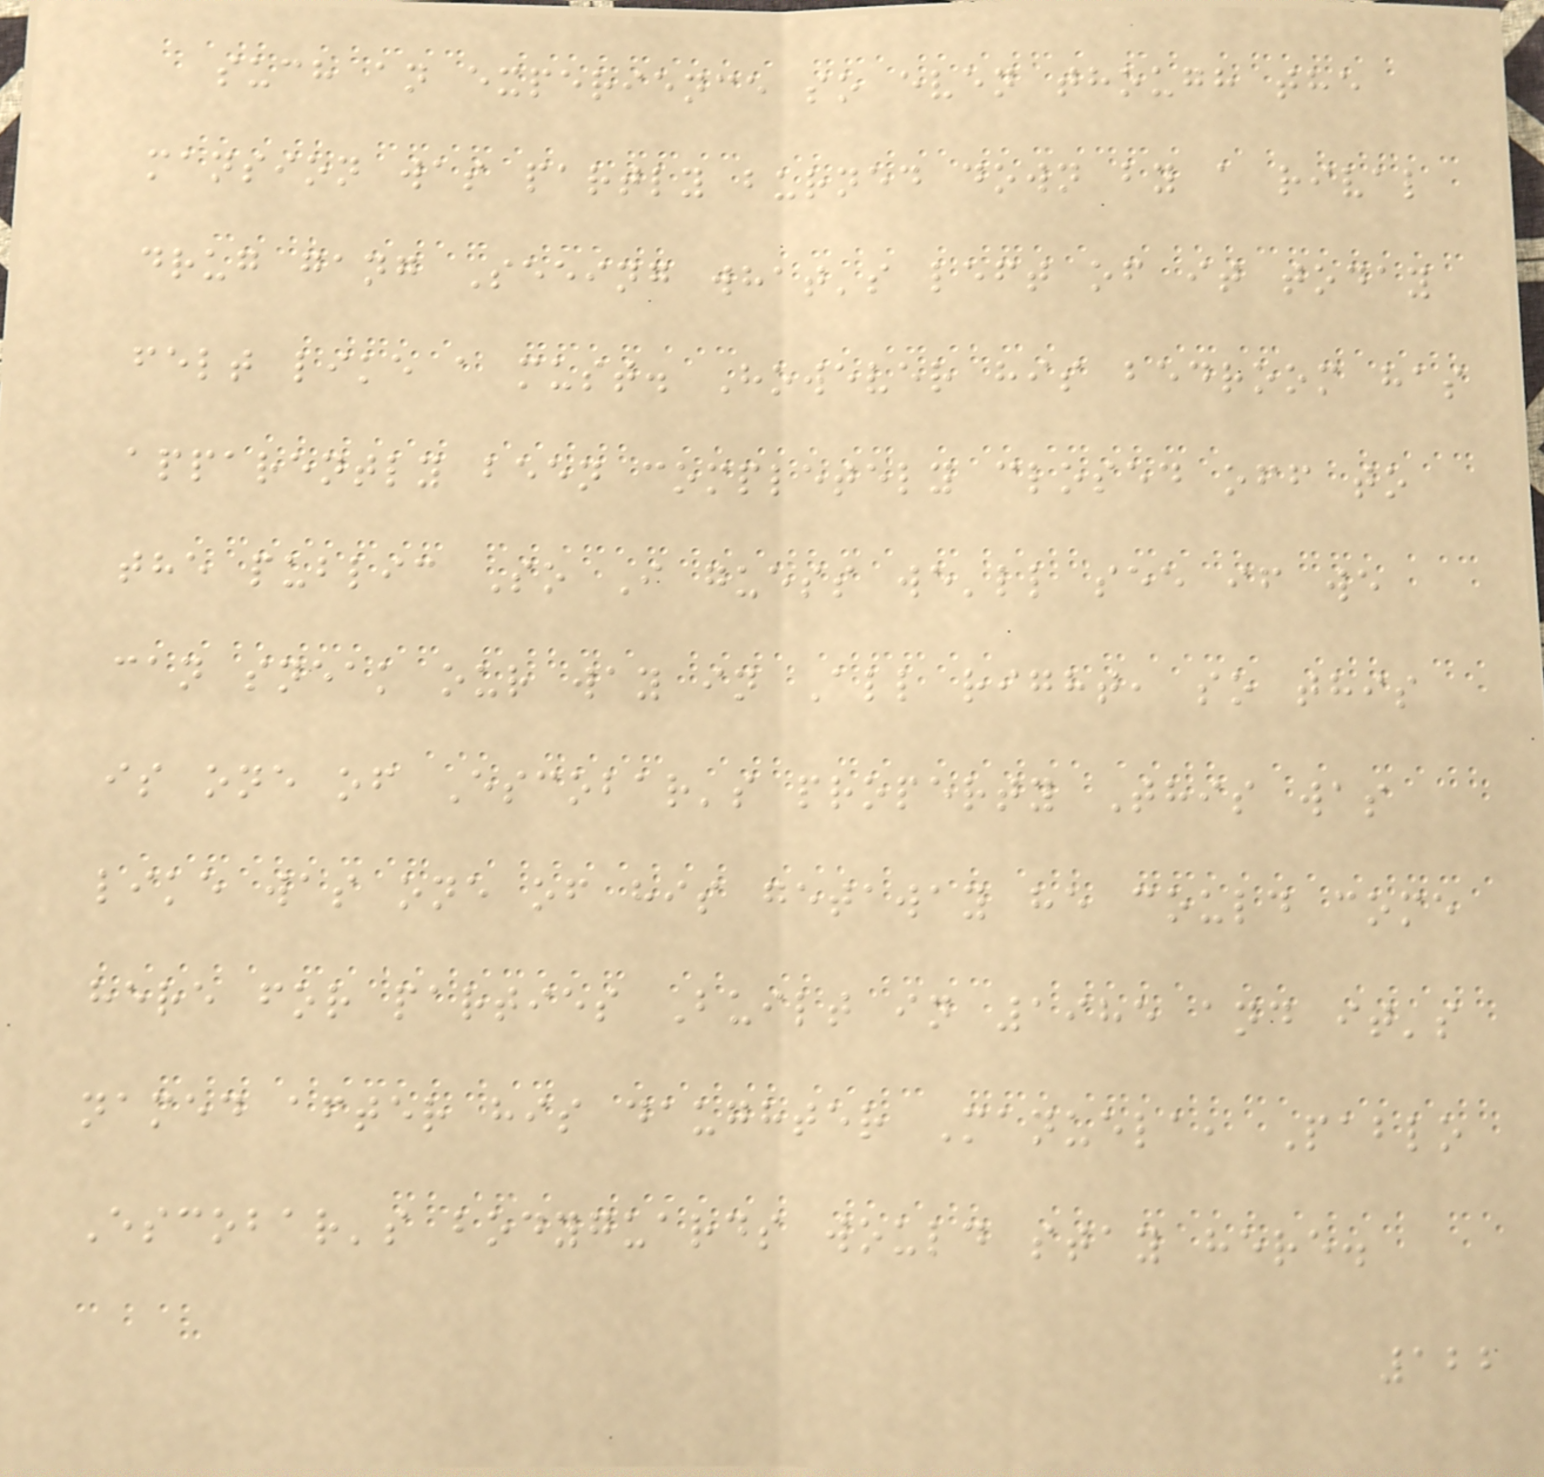such an experience so even though the
mansion was partly burned down by a rival
drug gang Seeing what's left of it today
felt like a must. However his bedroom has
apparently been completely closed off to
the public So I guess we'll see if we
can sneak our way in All right, so this
is one of Escobar's property This was
like was one of his getaway he could come
here for parties Built in 1985 and it's
named after his daughter Manuela, Pablo
Escobar's bodyguards would stay here.
122
